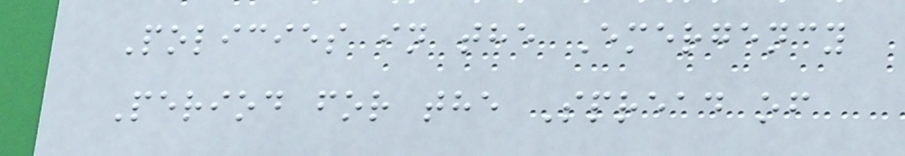Policies in the Emergency
Period for the Spread of
